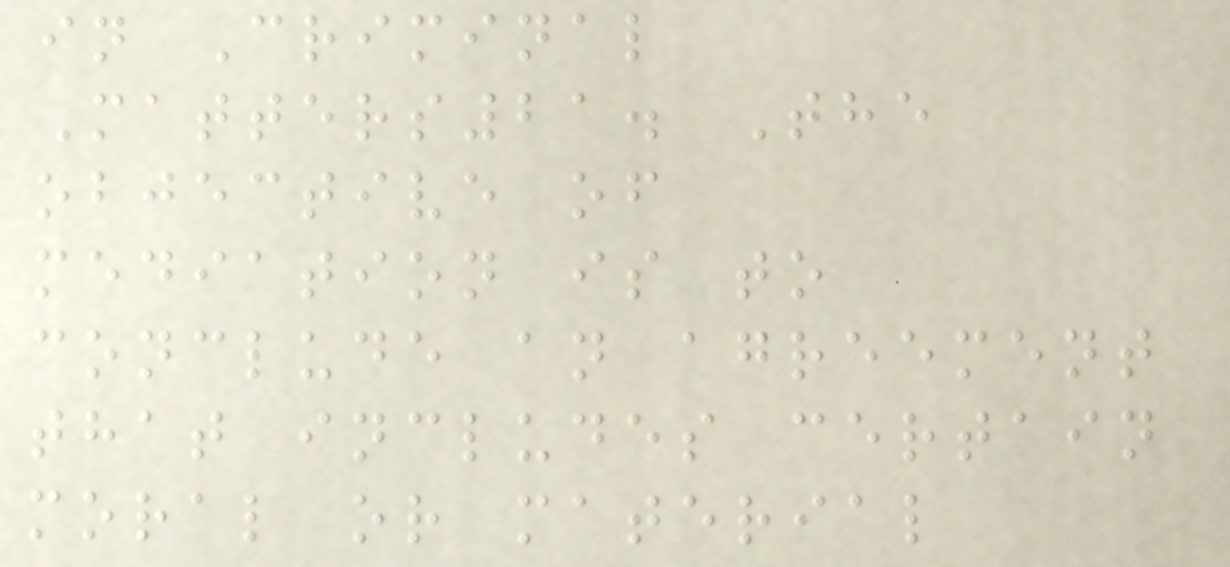in Criminal
Matters21. The
objective of
mediation is to
conclude an agreement
that includes certain
moral or material
